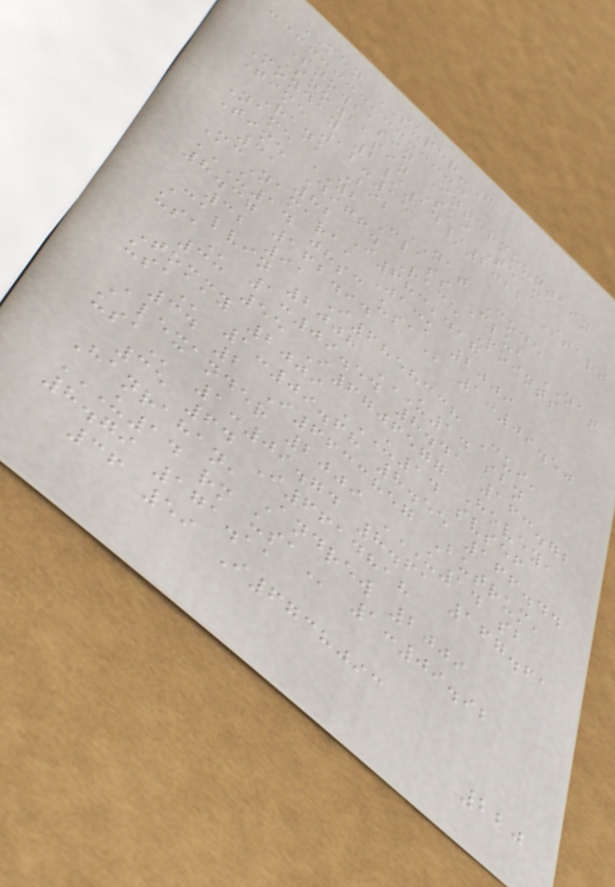MEN SUPER-G
Snowbasin Intermountain
Snowbasin Ski Team
Monday 2/14/2022 Start
Time 12:15
Rank Bib NAT Code
Name YB Class Club NAT
Time Diff. Race Points
31 82 I6832417
McNamara, Jack 2009
U14 JHSC USA 1:09.50
8.37 162.94
32 91 I6858338 Cui,
Calvin 2008 U14 SBN
USA 1:09.54 8.41 163.72
33 55 I6706577 Hovey,
Tommy 2009 U14 SVSEF
USA 1:09.68 8.55 166.44
34 2 I6633857 Butrum,
Alexander 2009 U14 SB
USA 1:09.74 8.61 167.61
35 64 I6614818
Hanrahan, Andrew 2009
U14 RM USA 1:09.92
8.79 171.11
36 59 I6738093
220
